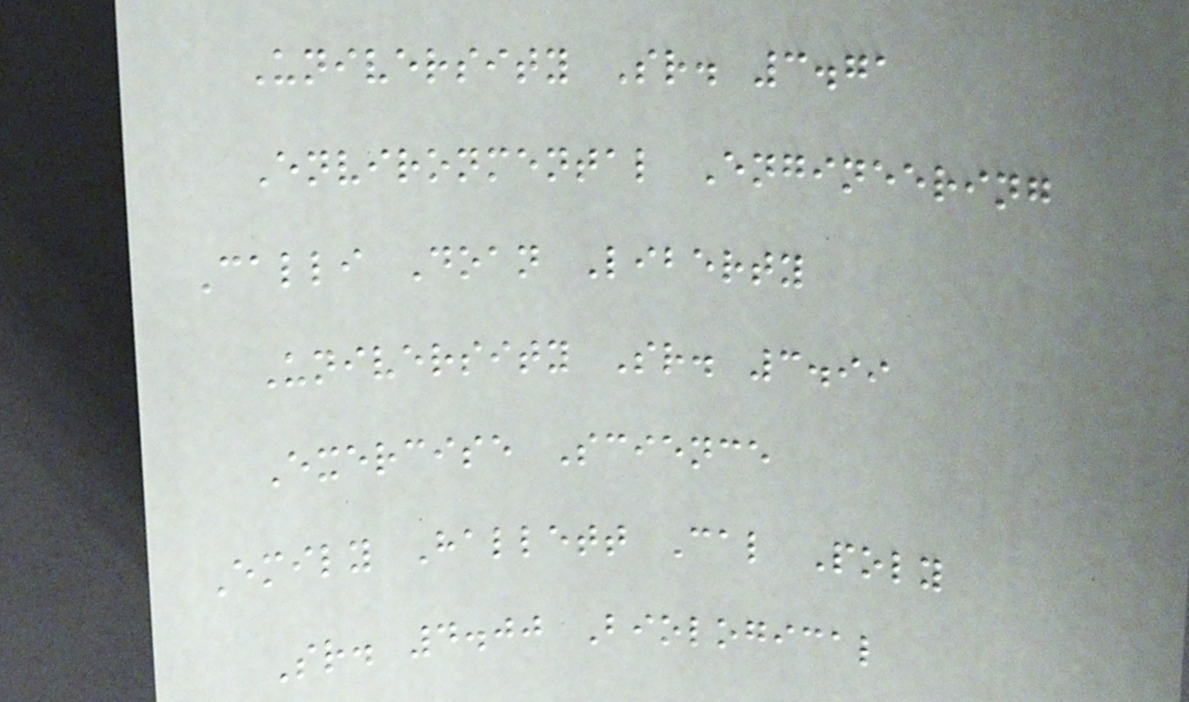University Sr. 3.71
Environmental Engineering
Calli Doan Liberty
University Sr. 3.99
Exercise Science
Emily Hallett Cal Poly
Sr. 4.00 Biological
